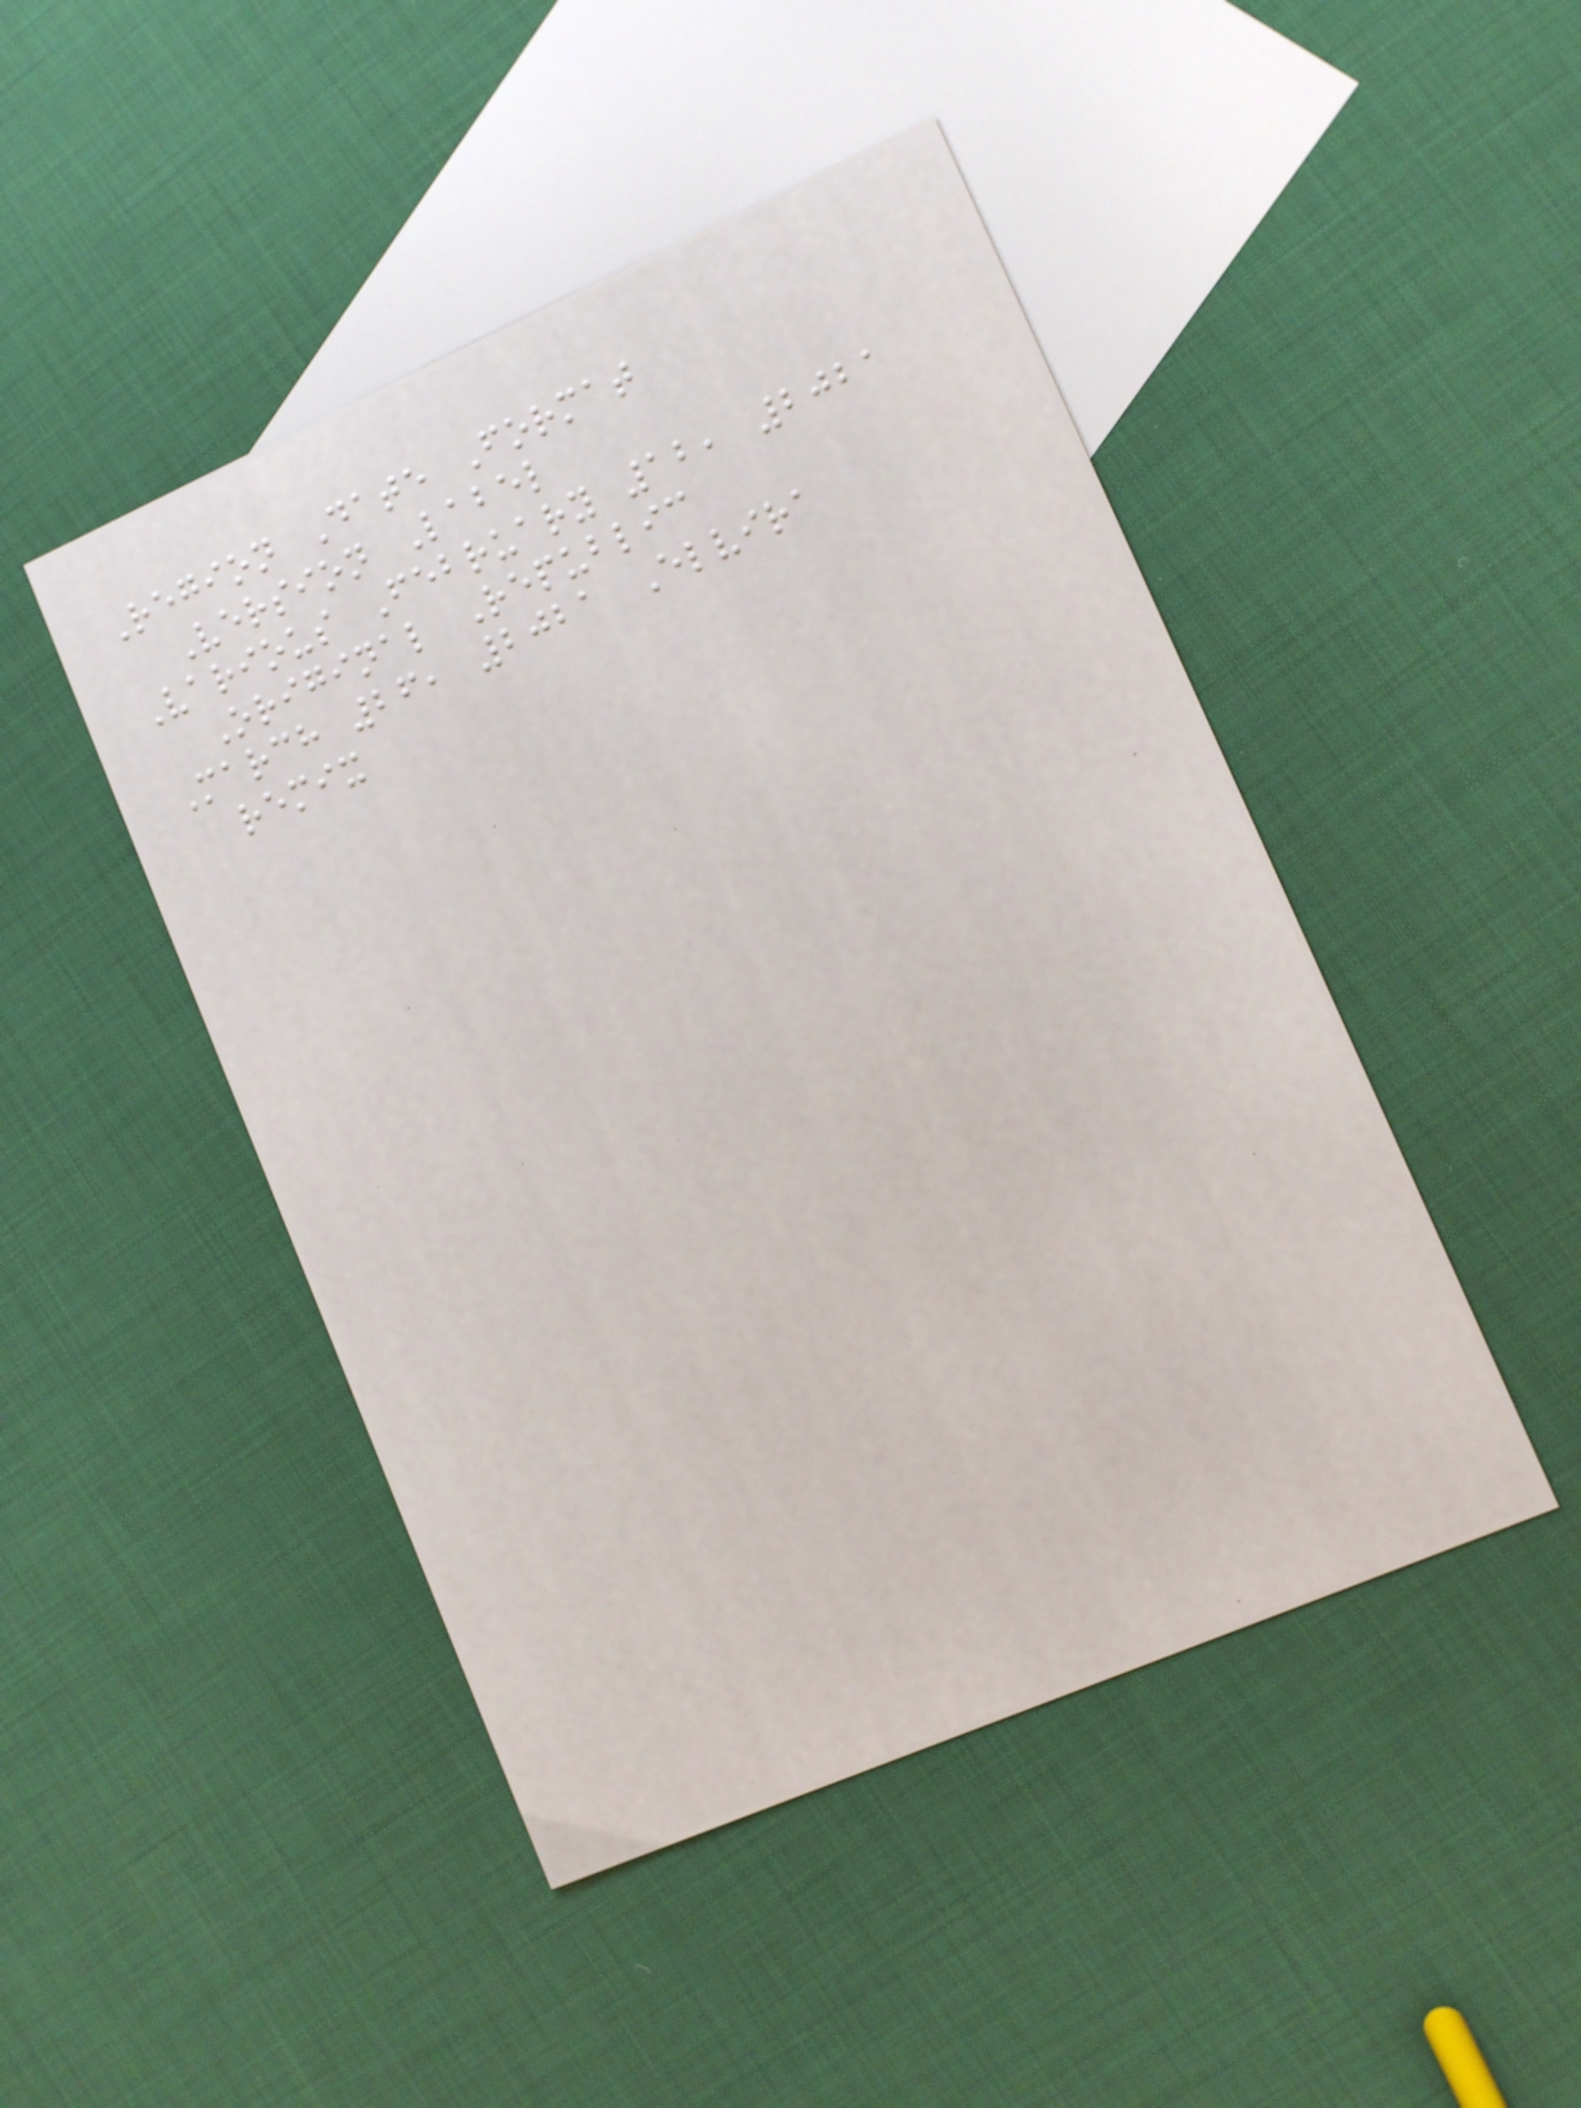Region Date Format
Version Label
Various February 12, 2021
Original Republic
March 26, 2021 Elvira
remix
